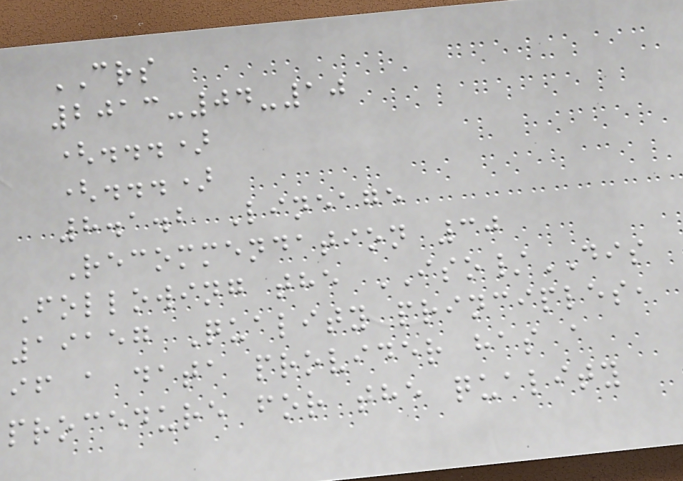CRS
2013-04-10
(...)
(...)
8.1.2 Lineage
Recommendation 30
Following the ISO/DIS
19157 Quality principles,
if a data provider has a
procedure for the quality
